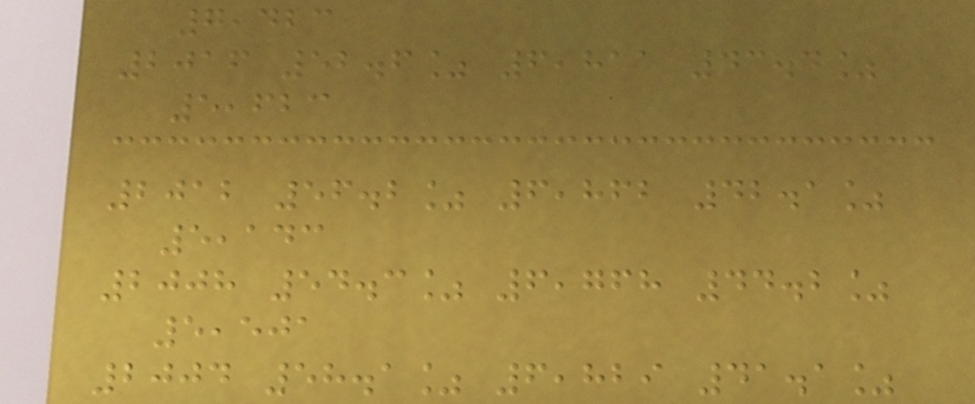7,423
2016 52.6% 6,811 43.4%
5,623
2012 56.2% 6,862 42.1%
5,143
2008 54.3% 6,768 44.2%
5,501
2004 58.1% 6,829 41.1%
